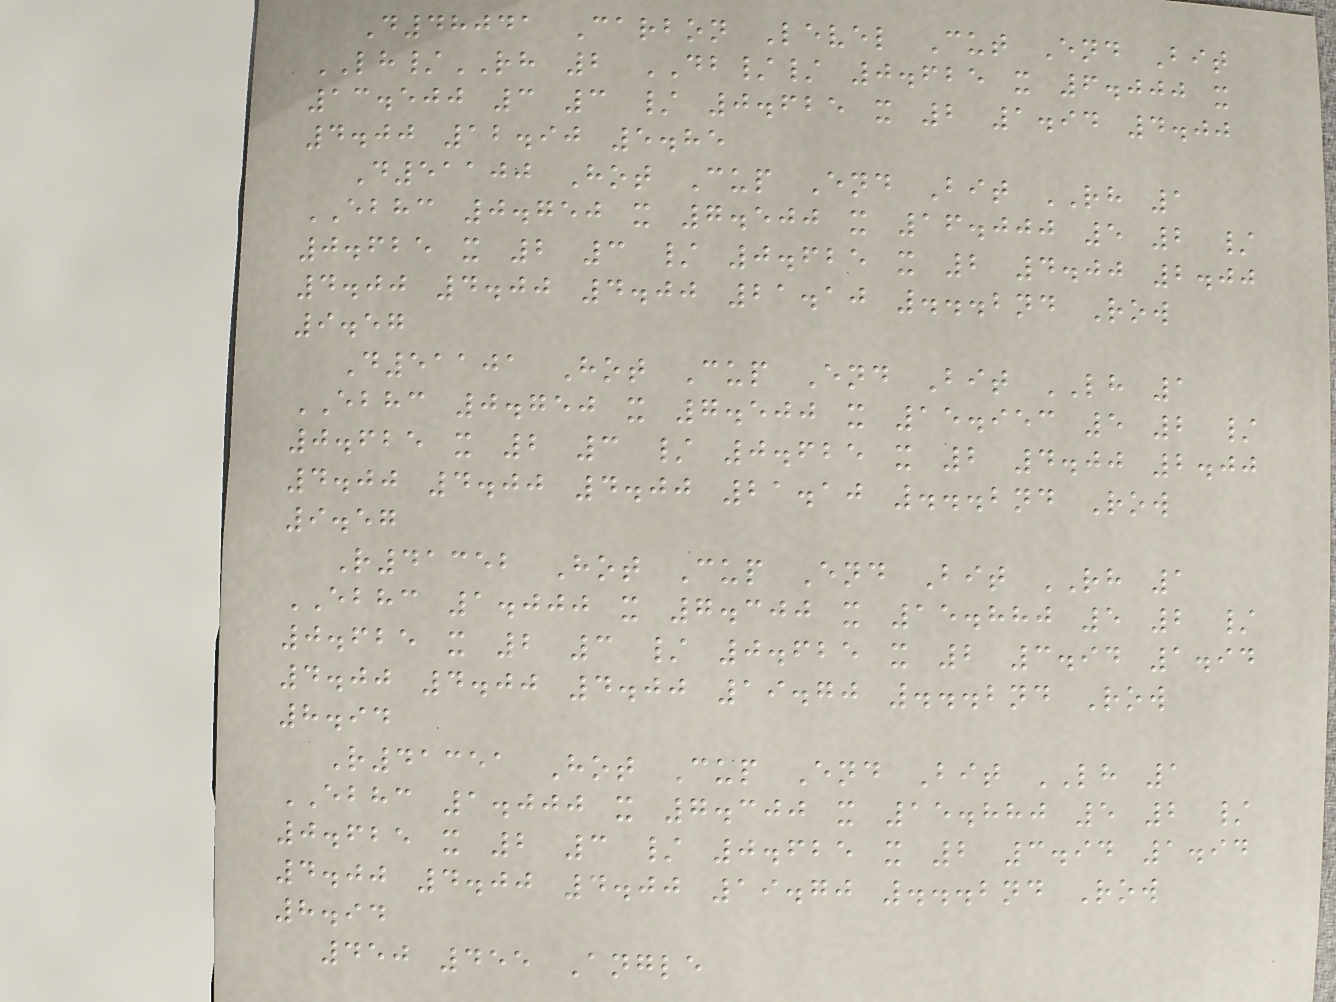D48041 Carbon Level Cut End Bit
LH/RH 2 DB// 0.625 x 6.000 x
13.500 3 3 / 0.625 x 2 1.94 4.00
4.00 12.90 5.85
D51100 Hot Cup End Bit RH 1
EBHC 0.750 x 7.500 x 16.000 5 2 /
0.625 x 2 3 / 0.625 x 2 4.00 2.00
4.00 4.00 4.00 21.10 ...2nd Row
9.57
D51101 Hot Cup End Bit LH 1
EBHC 0.750 x 7.500 x 15.953 5 2 /
0.625 x 2 3 / 0.625 x 2 4.00 2.00
4.00 4.00 4.00 21.10 ...2nd Row
9.57
R41352 Hot Cup End Bit RH 1
EBHC 1.000 x 7.300 x 15.880 5 2 /
0.625 x 2 3 / 0.625 x 2 3.94 1.94
4.00 4.00 4.00 19.70 ...2nd Row
8.94
R41351 Hot Cup End Bit LH 1
EBHC 1.000 x 7.300 x 15.880 5 2 /
0.625 x 2 3 / 0.625 x 2 3.94 1.94
4.00 4.00 4.00 19.70 ...2nd Row
8.94
450 455 Angle
